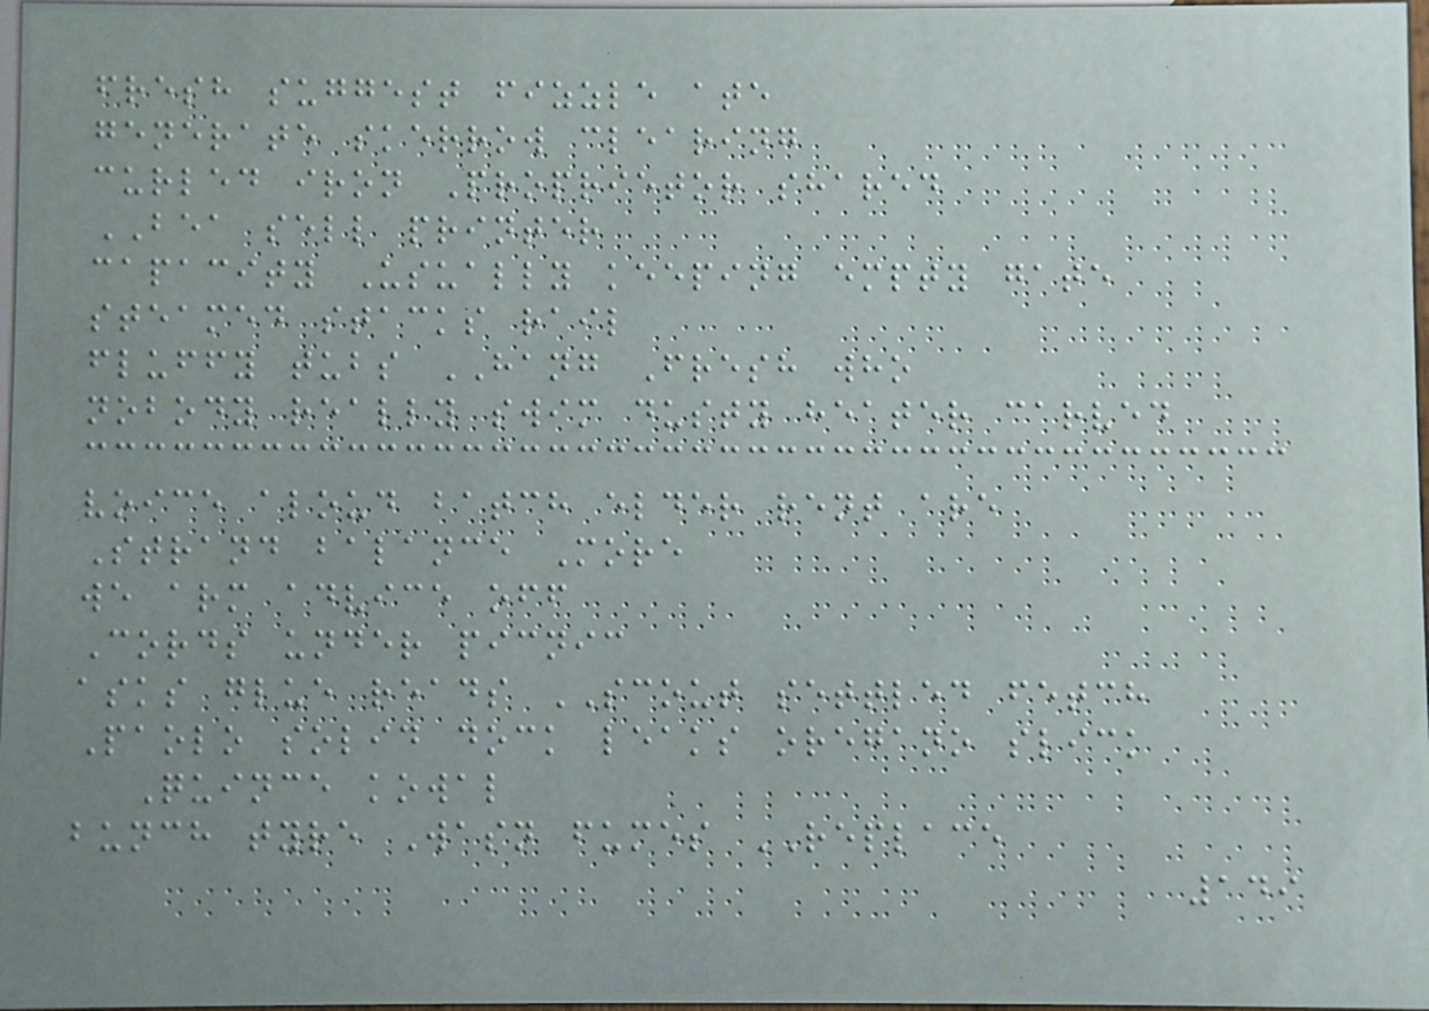fresh suggest fizzle ate
generate skerrow clearing
curled iron Proprietor shared
BEA sell printer
capacity Usually keeping empty gate
steamed stacks rail
fluffy tubs HANG Fresh who
nobody really swim dusty heater carved
voice aloud batch elder rent are
Strand balance More
we arm advice off
Cords under picnic
asks glue reads SCOUT settled fetch
Paolo solid dock leaks oregano slick
Quince kowal
bunch tyre Wasn fumes REPLACE
149
